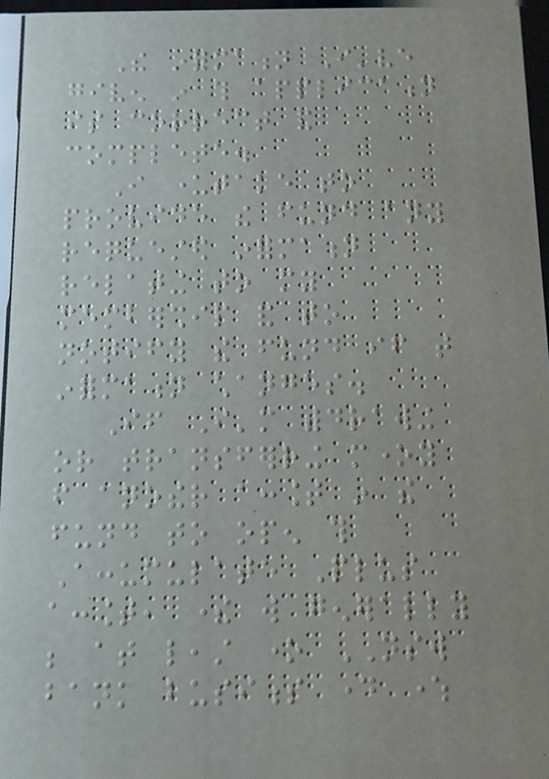The information I've
given in this application
is correct and
complete.
I undertake to
provide the fund any
requested information
relating to my
membership and to
notify the fund if that
information changes.
If I'm withdrawing
or transferring money
from another account in the
fund to open this
Accumulate Plus
account, there will generally
be at least one NSW
bank business day where
